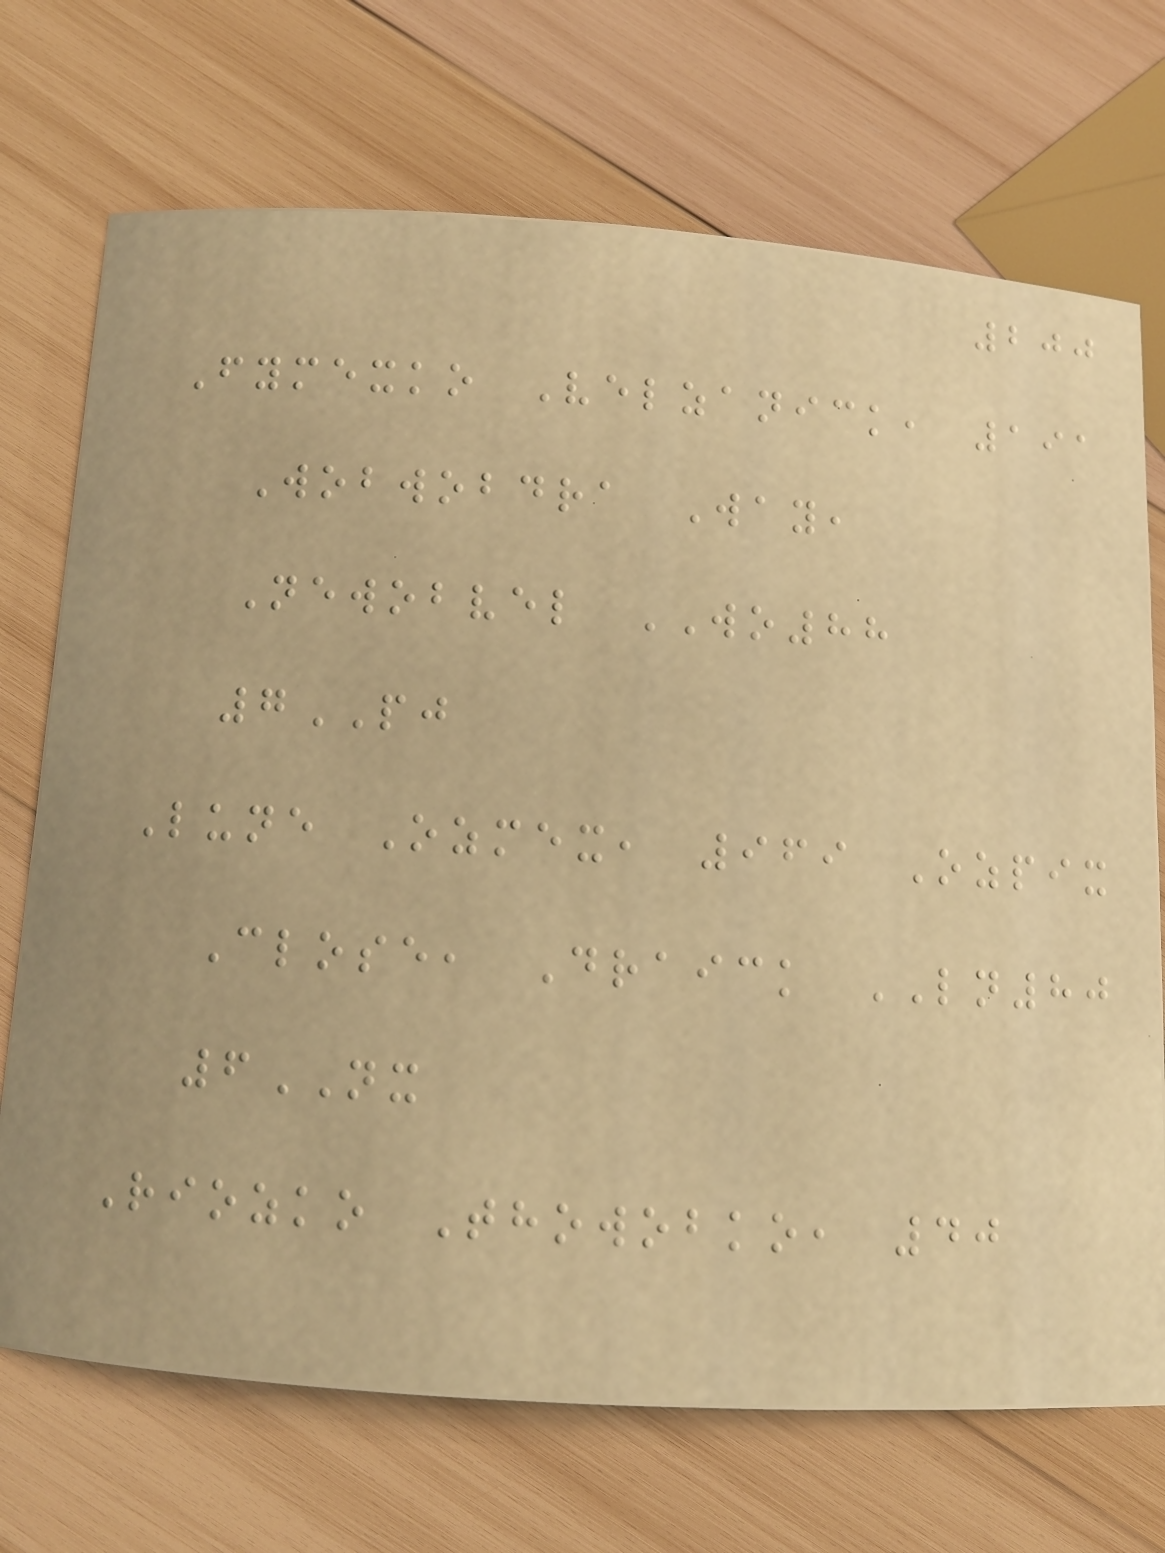200
Fymexko Velzanick, 191
Wobwobdra Way,
Newobvel WO88
7PJ
Lune Ozmex, 969 Ozpix
Close, Draick LN80
6NX
Riozko Thowobko, 40
